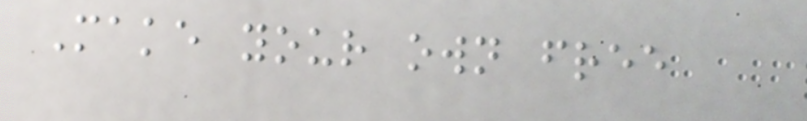Make your own free
